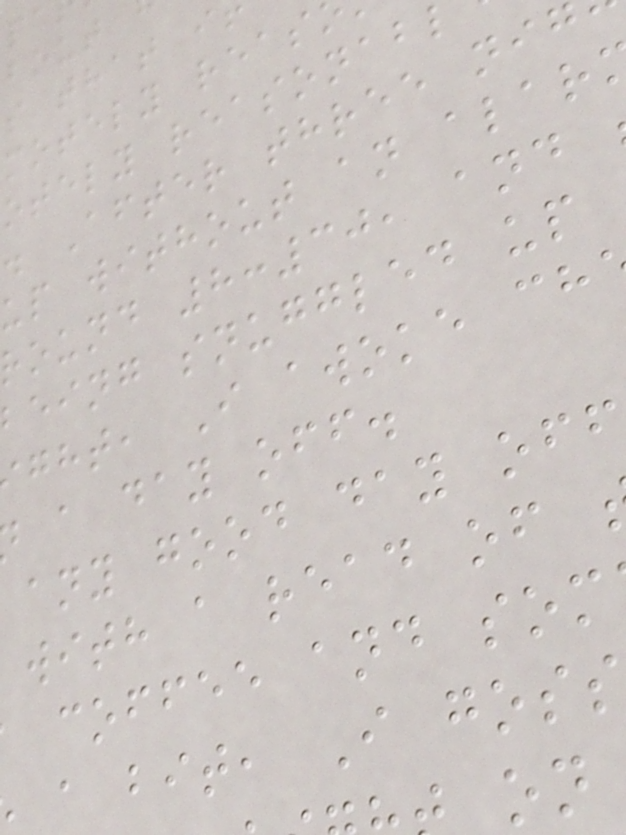s that i
motely reas
otely reasonab
. After three ni
up without an alar
round 8:30, and
eing snuggled up
ght, I awoke ch
a day off.
any good day off
with a read of
coffee and som
a bit, I goss
